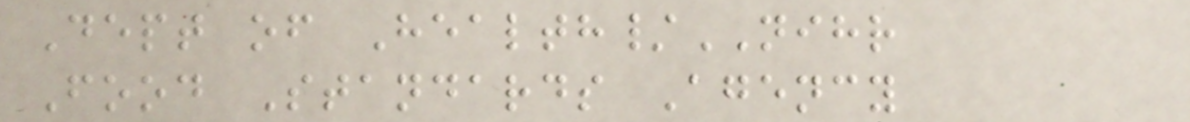Dept of Health/NIHR
Food Standards Agency
